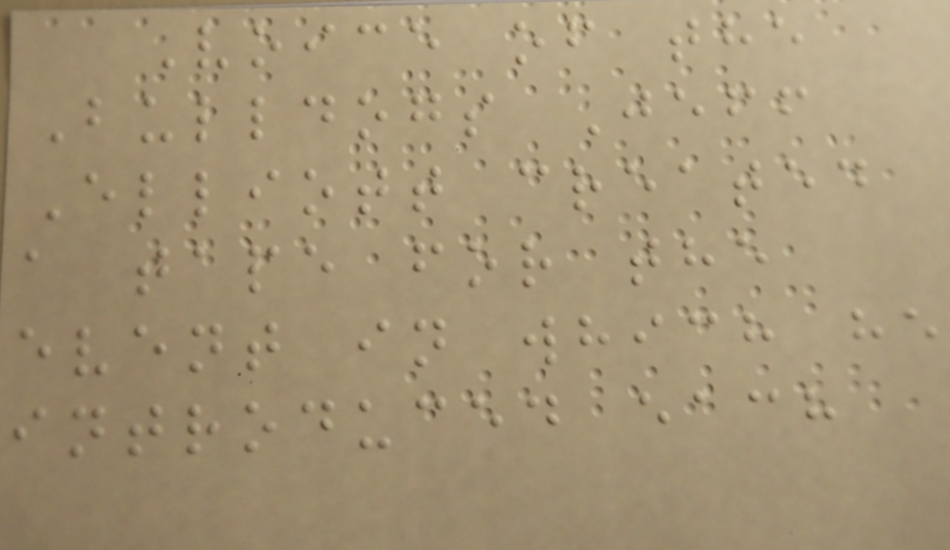Voice of the
Bulldogs Jeff
Elliott created
a tape for the
event in which he
introduced each
